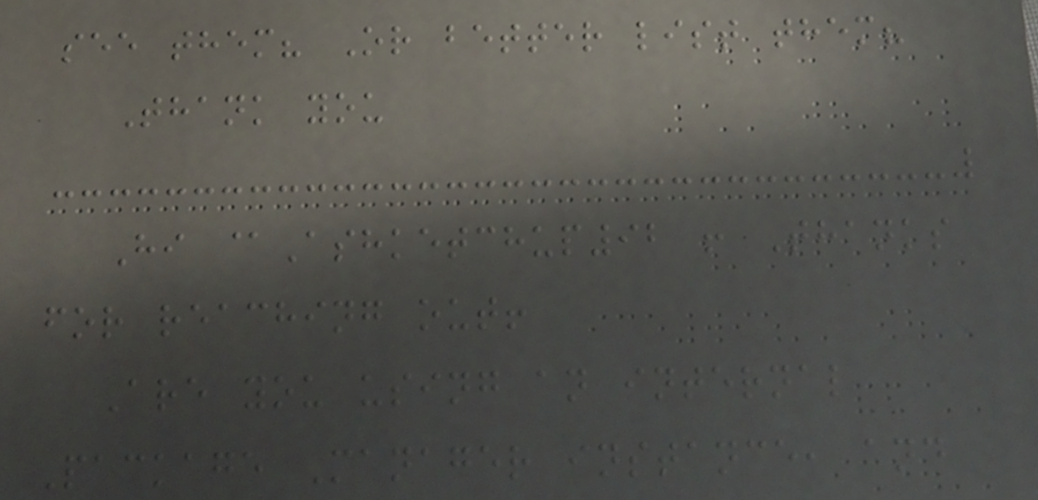see them? Or better list them?
Thank you
Hi @Ashketchup92 ! Thanks
for reaching out!
Are you using an internal
Package Manager instance, and
